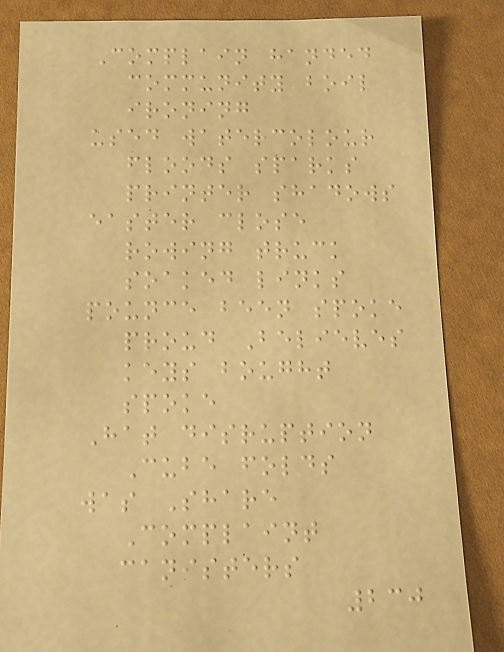Complain handed
community boil
ironing
used watercolour
floods sparks
printer shadows
easter close
rowing truck
soaked links
pounce been spoke
proud Believes
keys bought
spoke
Hat disruption
Cube folds
was Share
Complaint
canisters
230
